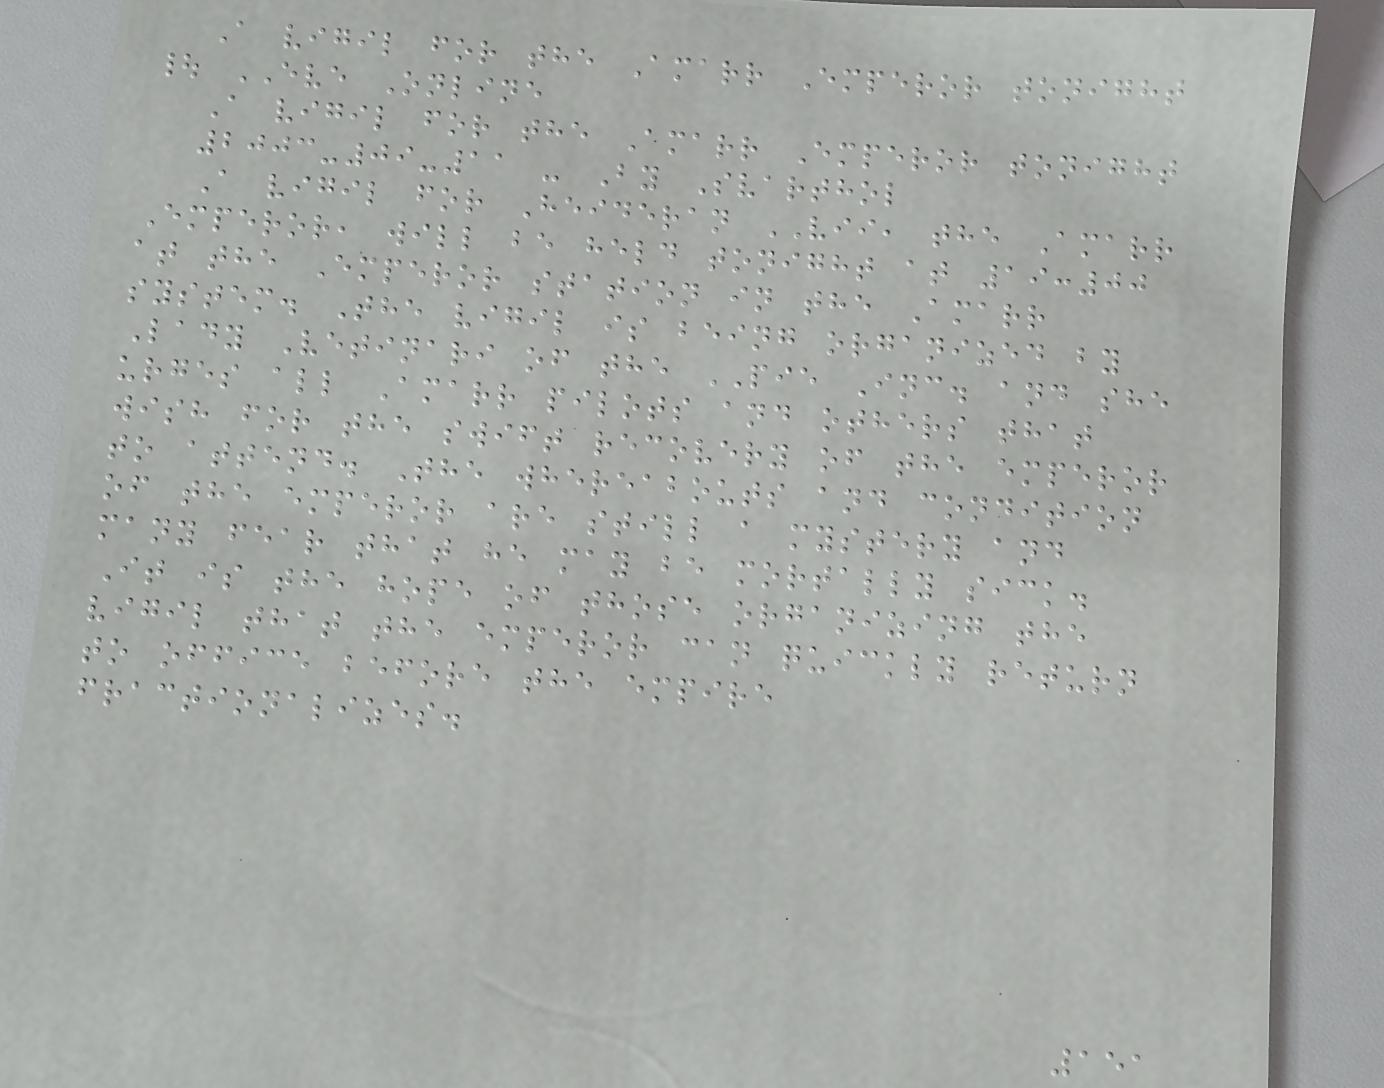A vigil for the Amarr Emperor tonight
| EVE Online
A vigil for the Amarr Emperor tonight
2003-09-11 - By Svarthol
A vigil for Heideran VII, the Amarr
Emperor, will be held tonight at 19:00
at the Emperor station in the Amarr
system. The vigil is being organized by
Lady Vetinari of the PIE Inc. and she
urges all Amarr pilots and others that
wish for the swift recovery of the emperor
to attend. The whereabouts and condition
of the emperor are still a mystery and
many fear that he may be mortally sick.
It is the hope of those organizing the
vigil that the emperor can quickly return
to office before the empire
fractionalizes.
151
